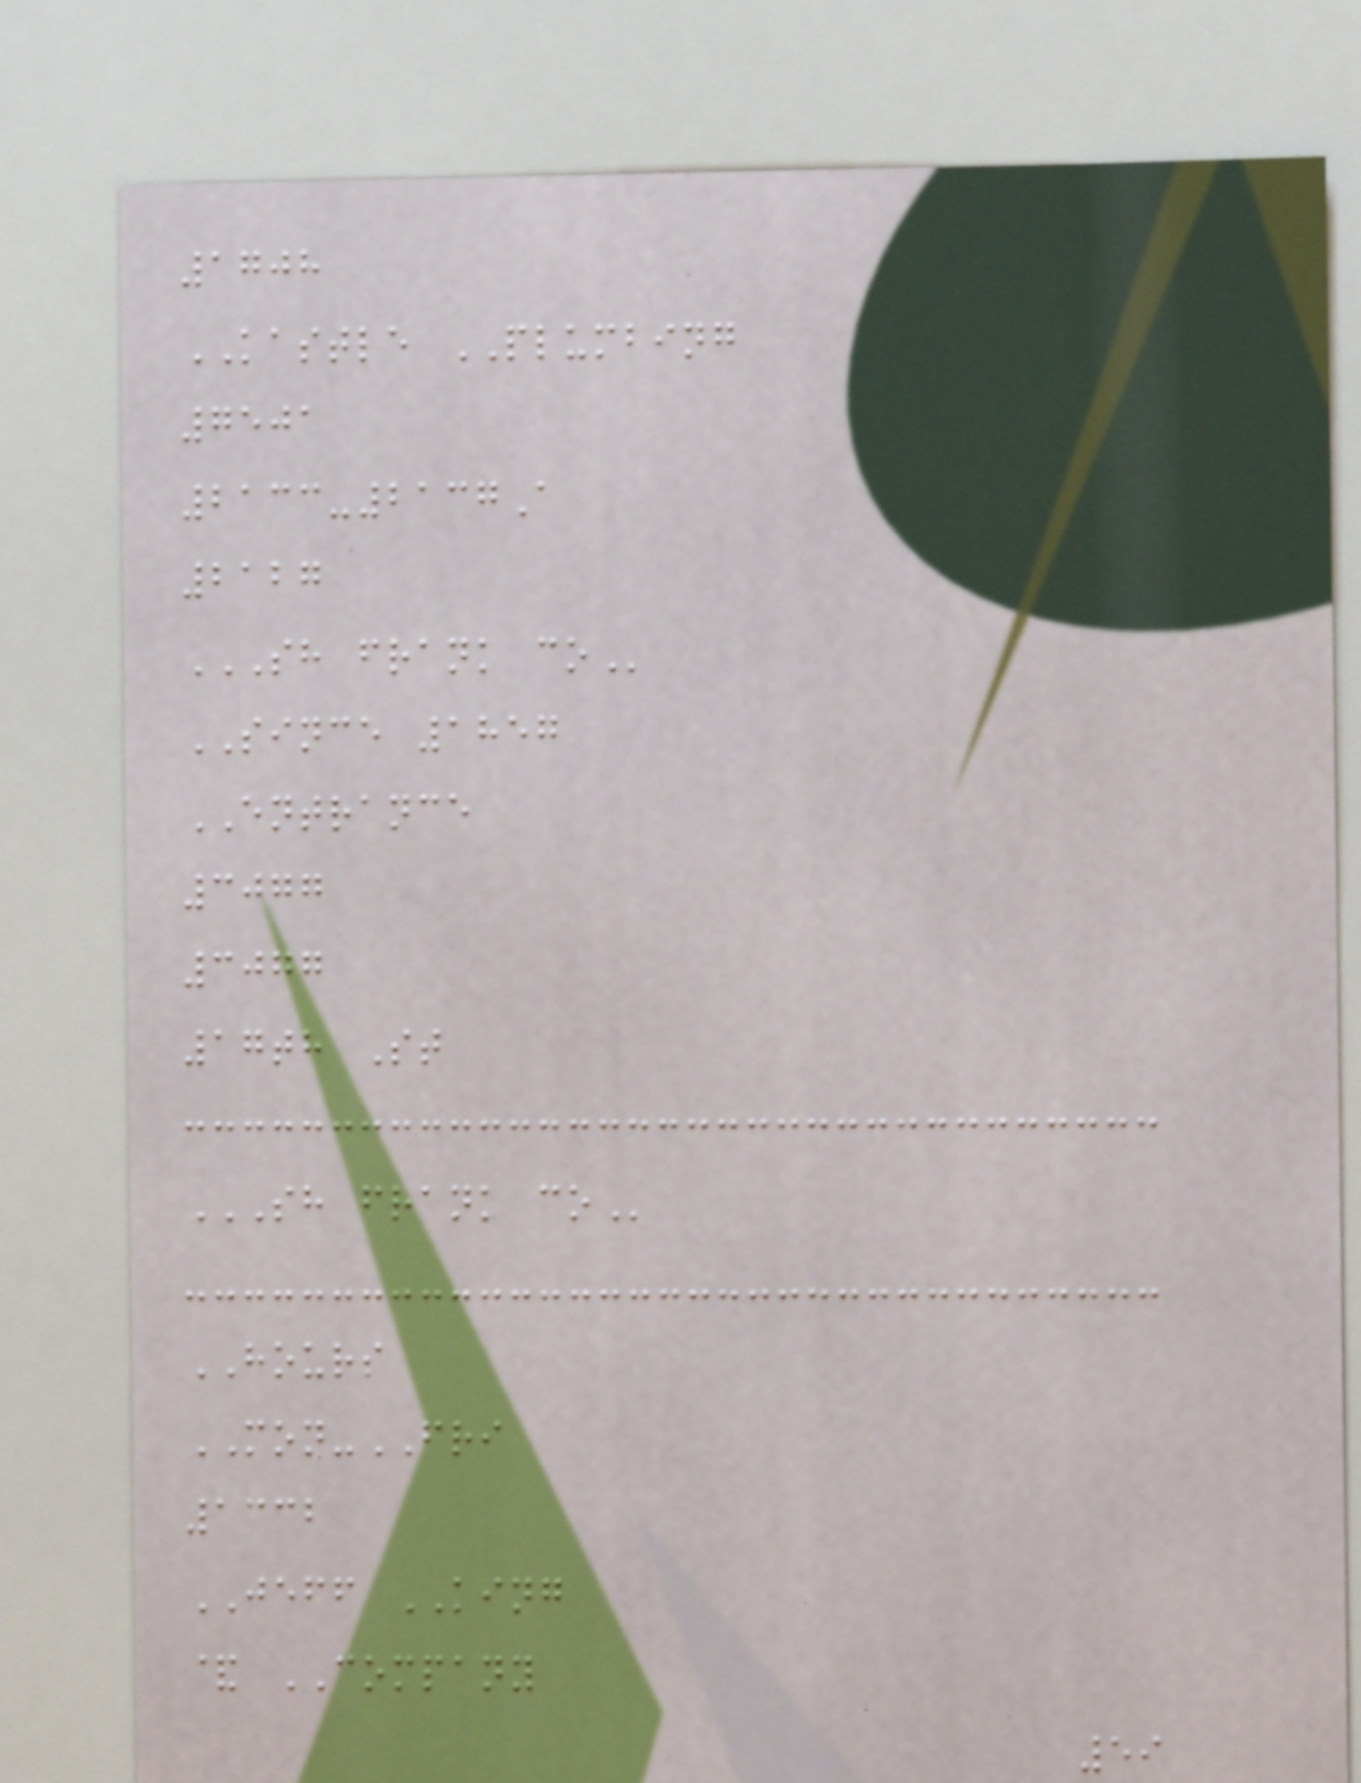1708
KASTLE PLUMBING
7501
2133-2137A
2127
SH FRANK CO
SINCE 1857
ENTRANCE
3077
3077
17th St
SH FRANK CO
HOURS
MON-FRI
1332
JEFF KING
& COMPANY
59
